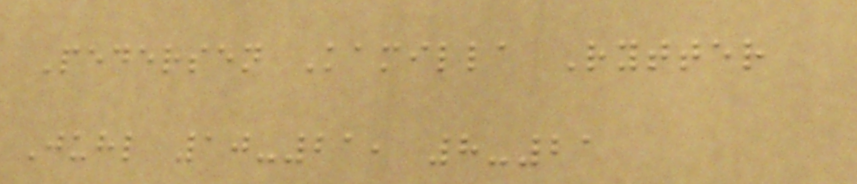Pedersen Kamilla Rytter
Juhl 10-21, 8-21
